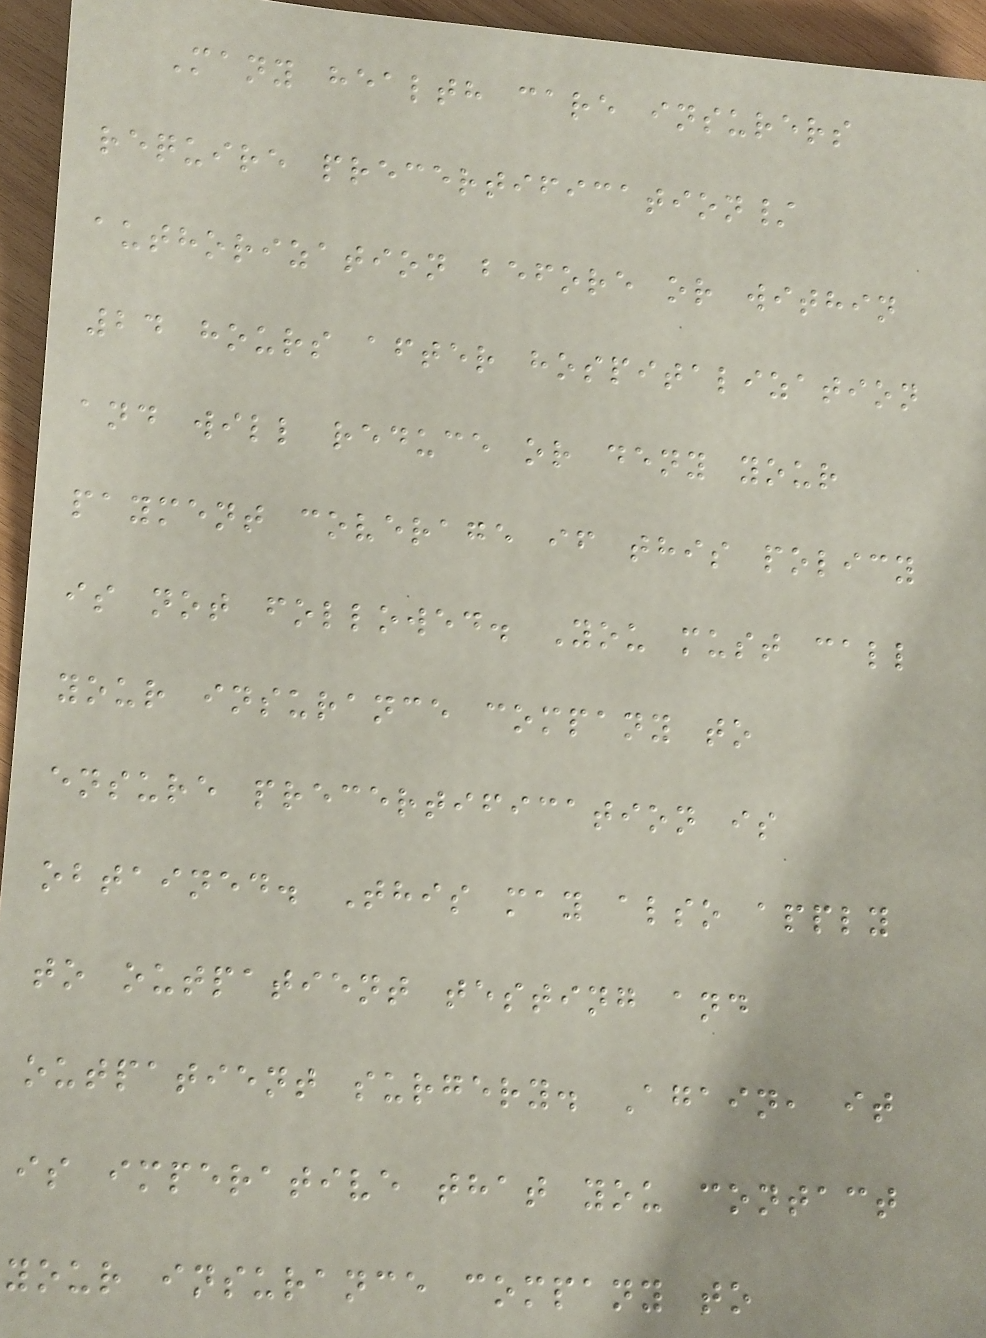Many health care insurers
require precertification/
authorization before or within
24 hours after hospitalization
and will reduce or deny your
payment coverage if this policy
is not followed. You must call
your insurance company to
ensure precertification is
obtained. This may also apply
to outpatient testing and
outpatient surgery. Again, it
is imperative that you contact
your insurance company to
